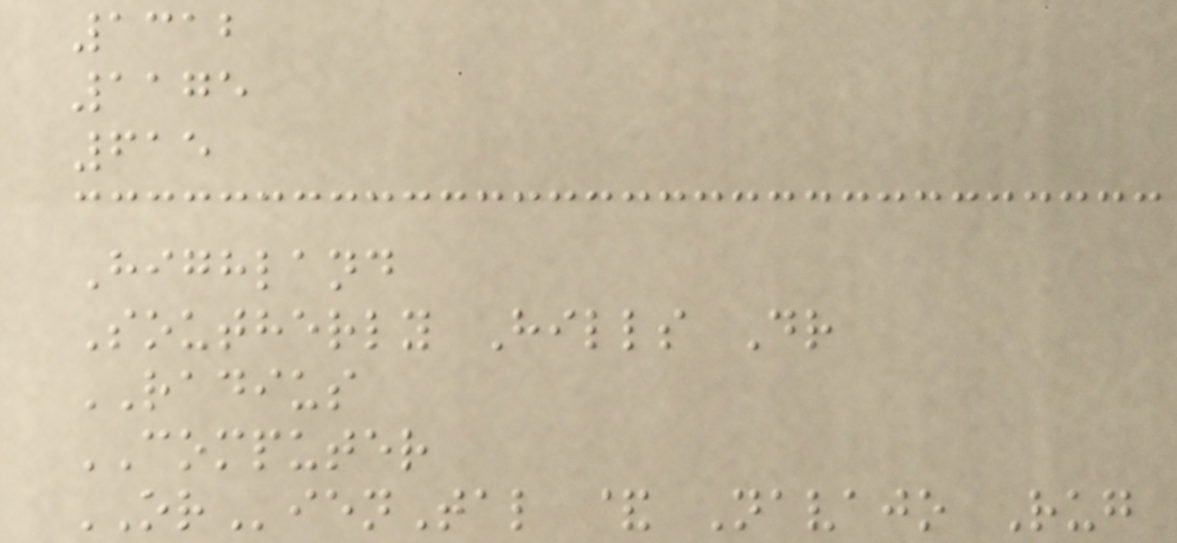1312
1175
615
Highland
Southerly Hills Dr
RADIUS
COMPUTER
ORienTal & Navajo Rug
